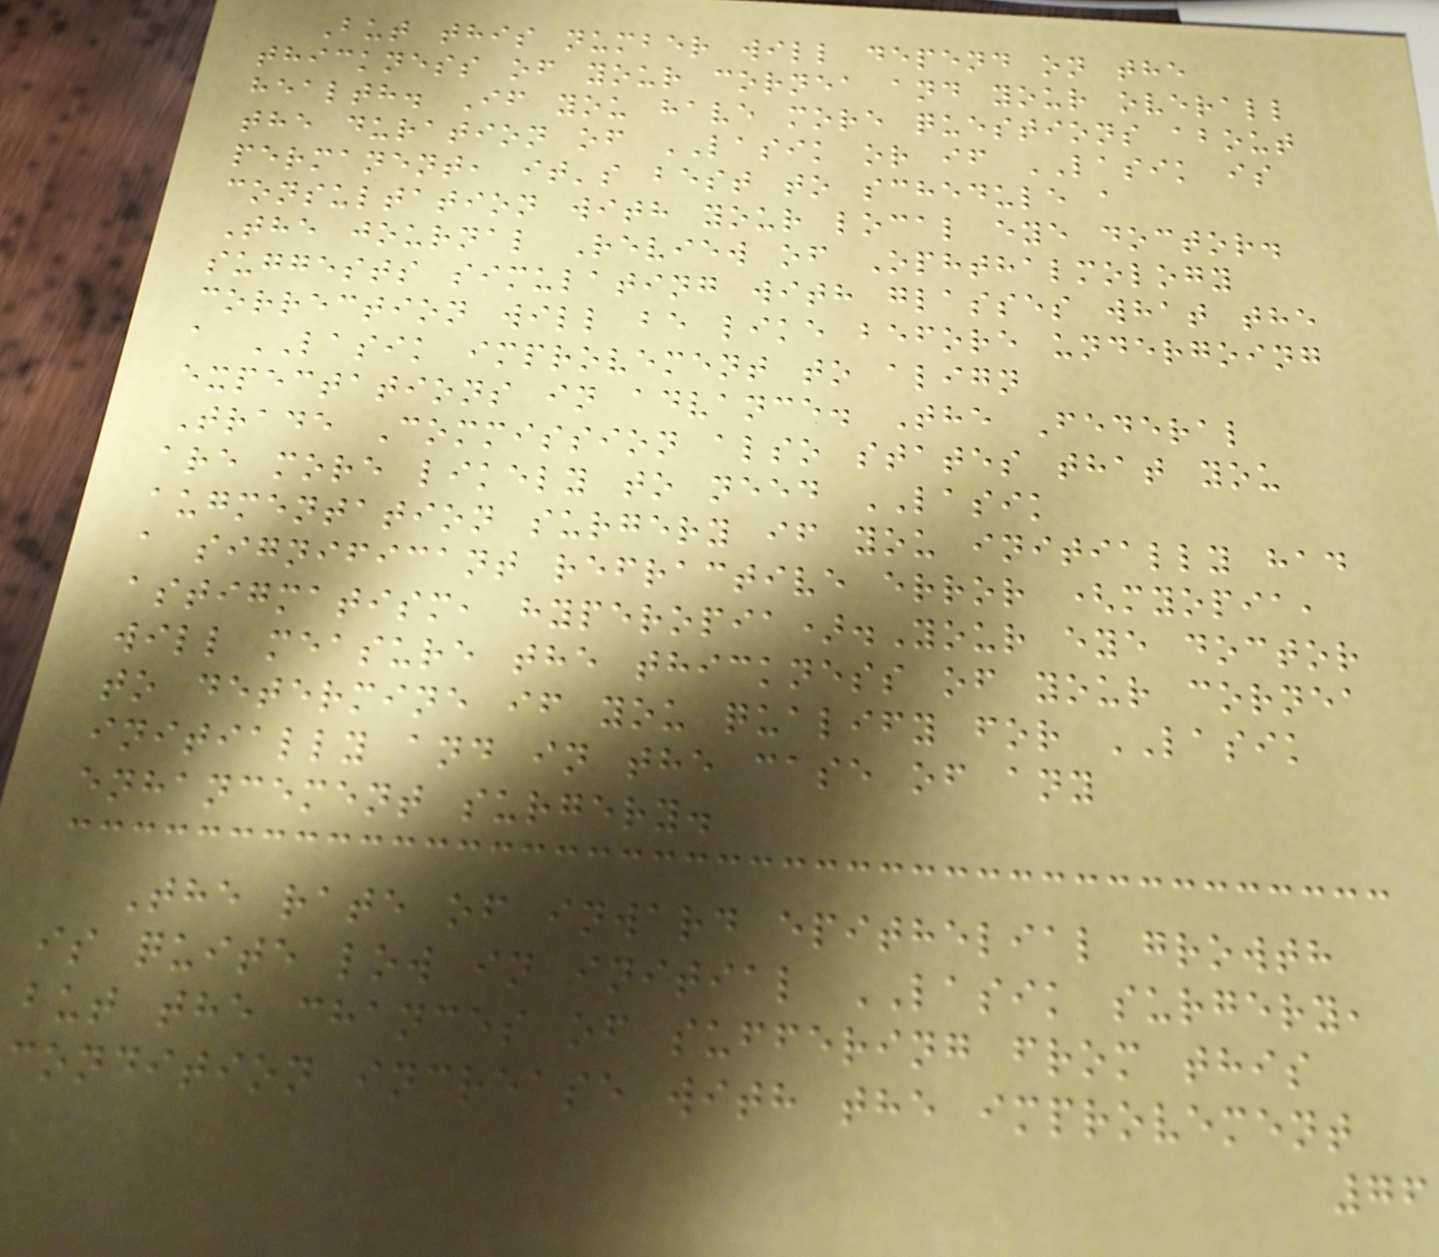But this number will depend on the
thickness of your cornea and your overall
health. If you have more questions about
the duration of LASIK or if LASIK is
permanent, it's best to schedule a
consultation with your local eye doctor.
The journal Review of Ophthalmology
suggests simulating with glasses what the
correction will be like before undergoing
a LASIK improvement to align
expectations in advance. The Federal
Trade Commission also states that you
are more likely to need LASIK
augmentation surgery if you initially had
a significant refractive error (myopia,
astigmatism, hyperopia).Your eye doctor
will measure the thickness of your cornea
to determine if you qualify for LASIK
initially and in the case of any
enhancement surgery.
The rate of inward epithelial growth
is quite low in initial LASIK surgery,
but the chances of suffering from this
condition increase with the improvement
76
